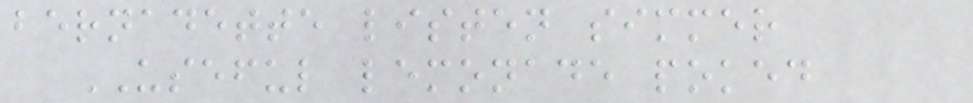bernadette listen simmer
USEFUL lemonade poked
